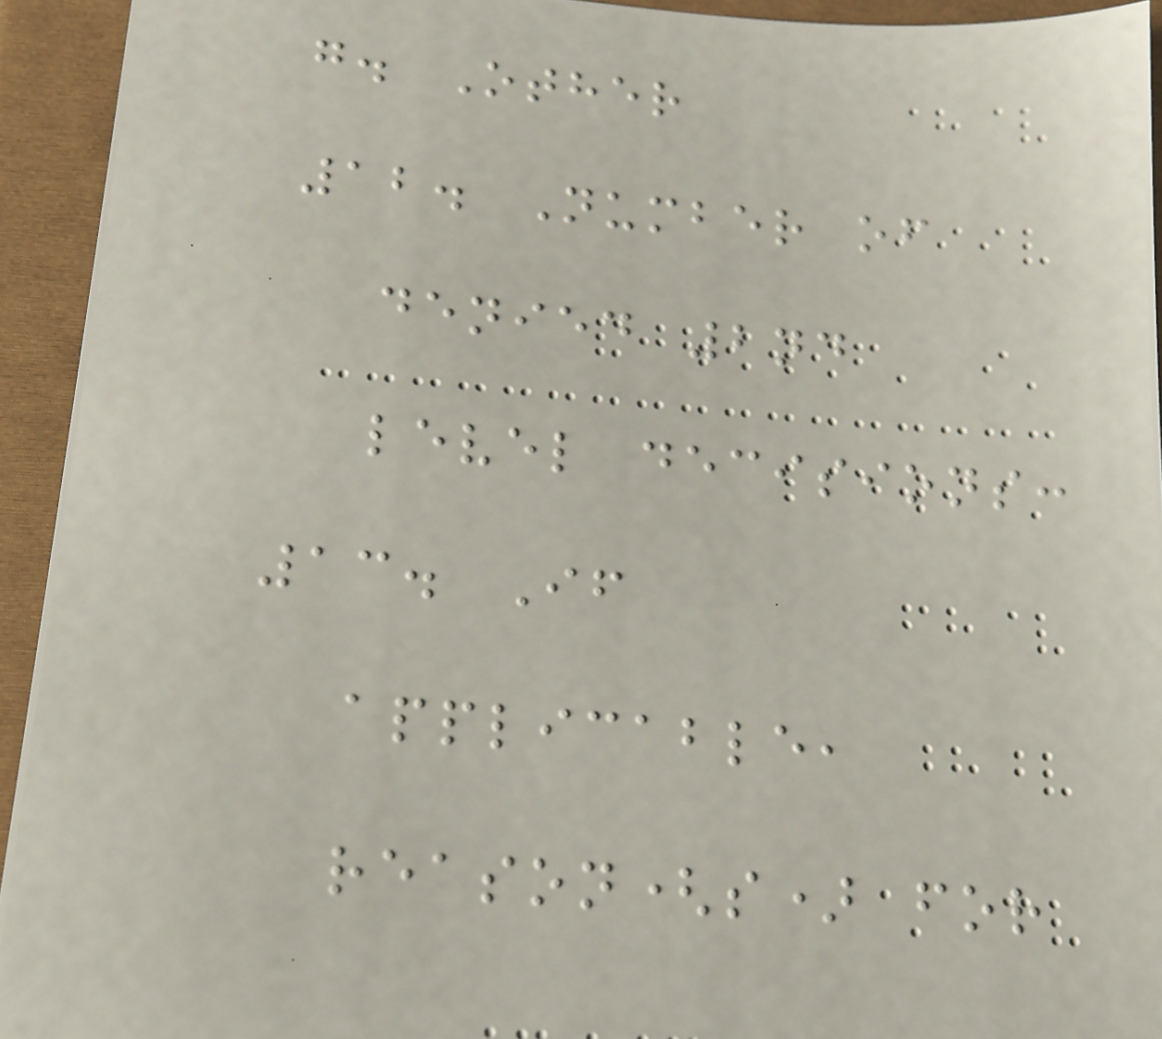g. Other
12. Number of
denied 2nd
level decisions:
13. If
applicable,
reason(s) for
